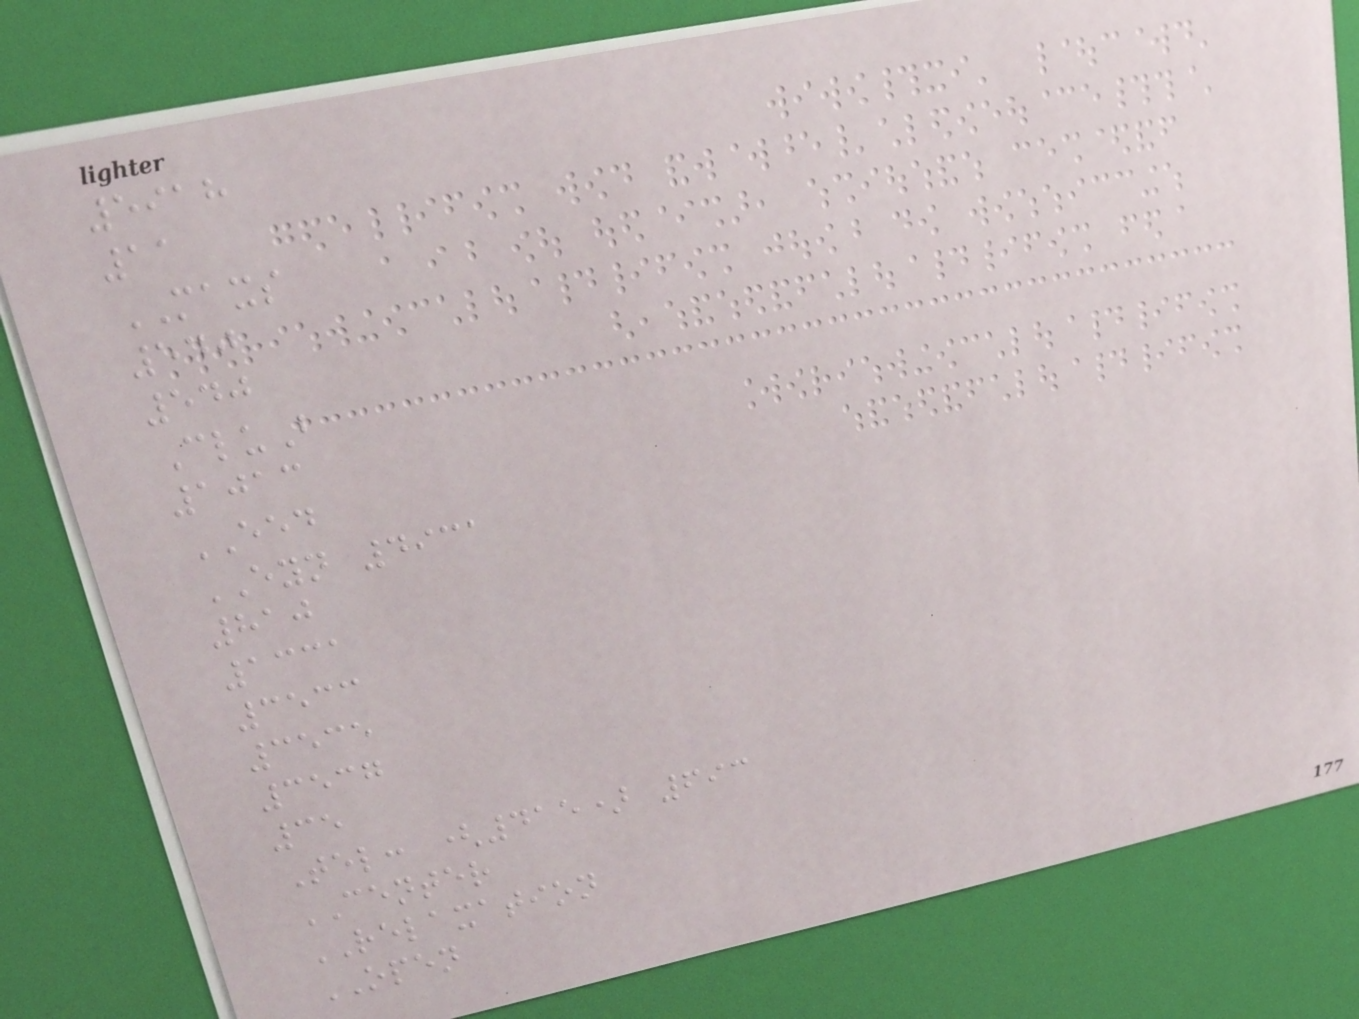5918
11
MAXS
540
540
CluB
1013
EED
EYN 4931
810
1331
3533
3535
3537
35
Tel: (415) 693
CENTER
RELAXATION
OPEN
